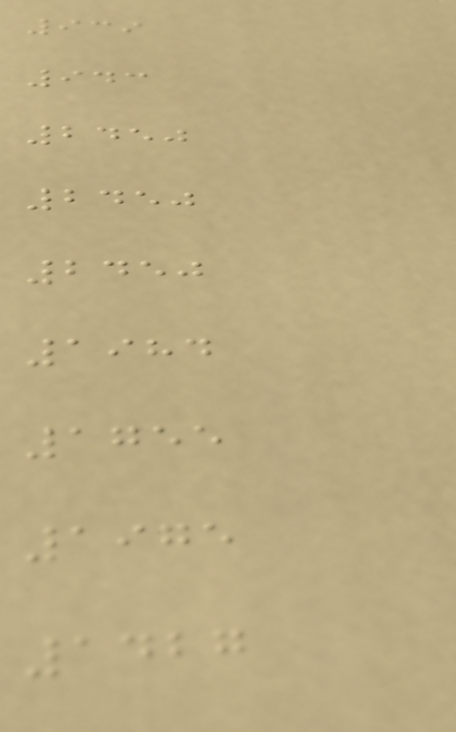939
943
2450
2450
2450
1984
1755
1975
1427
